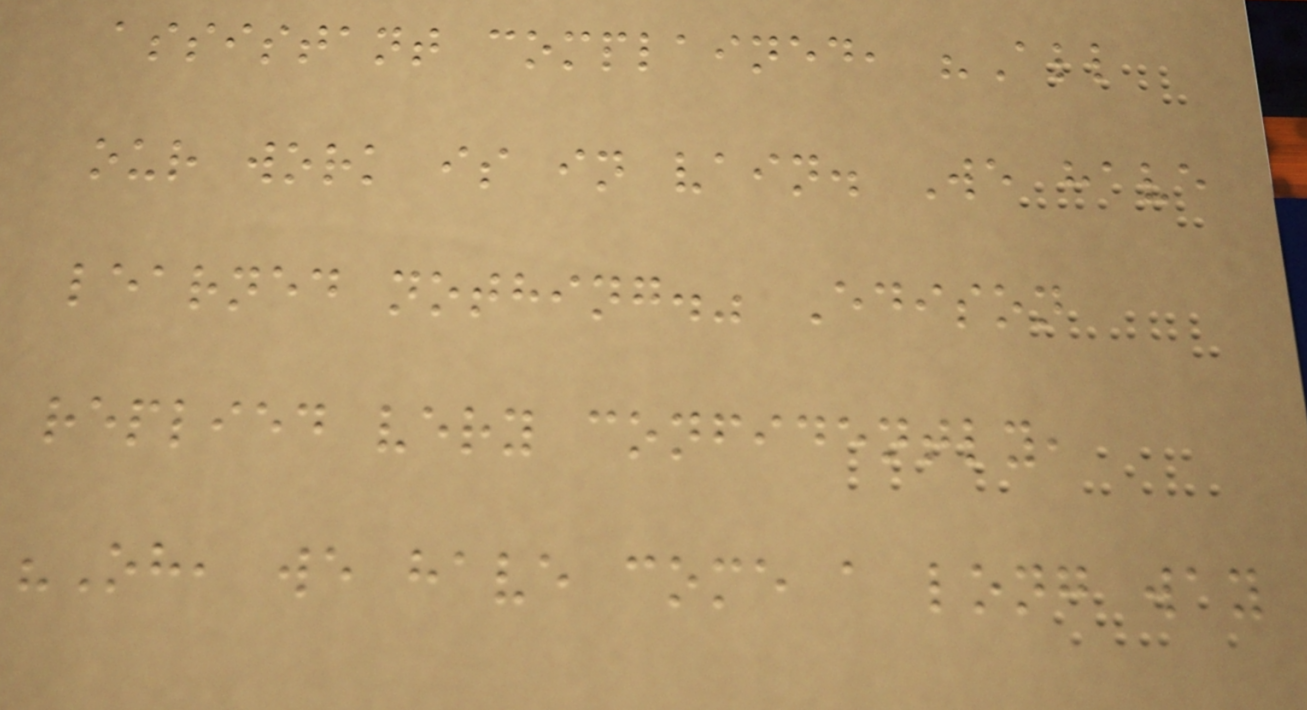assistant complained, "All
our work is in vain. We have
learned nothing." Edison
replied very confidently,
"Oh, we have come a long way
